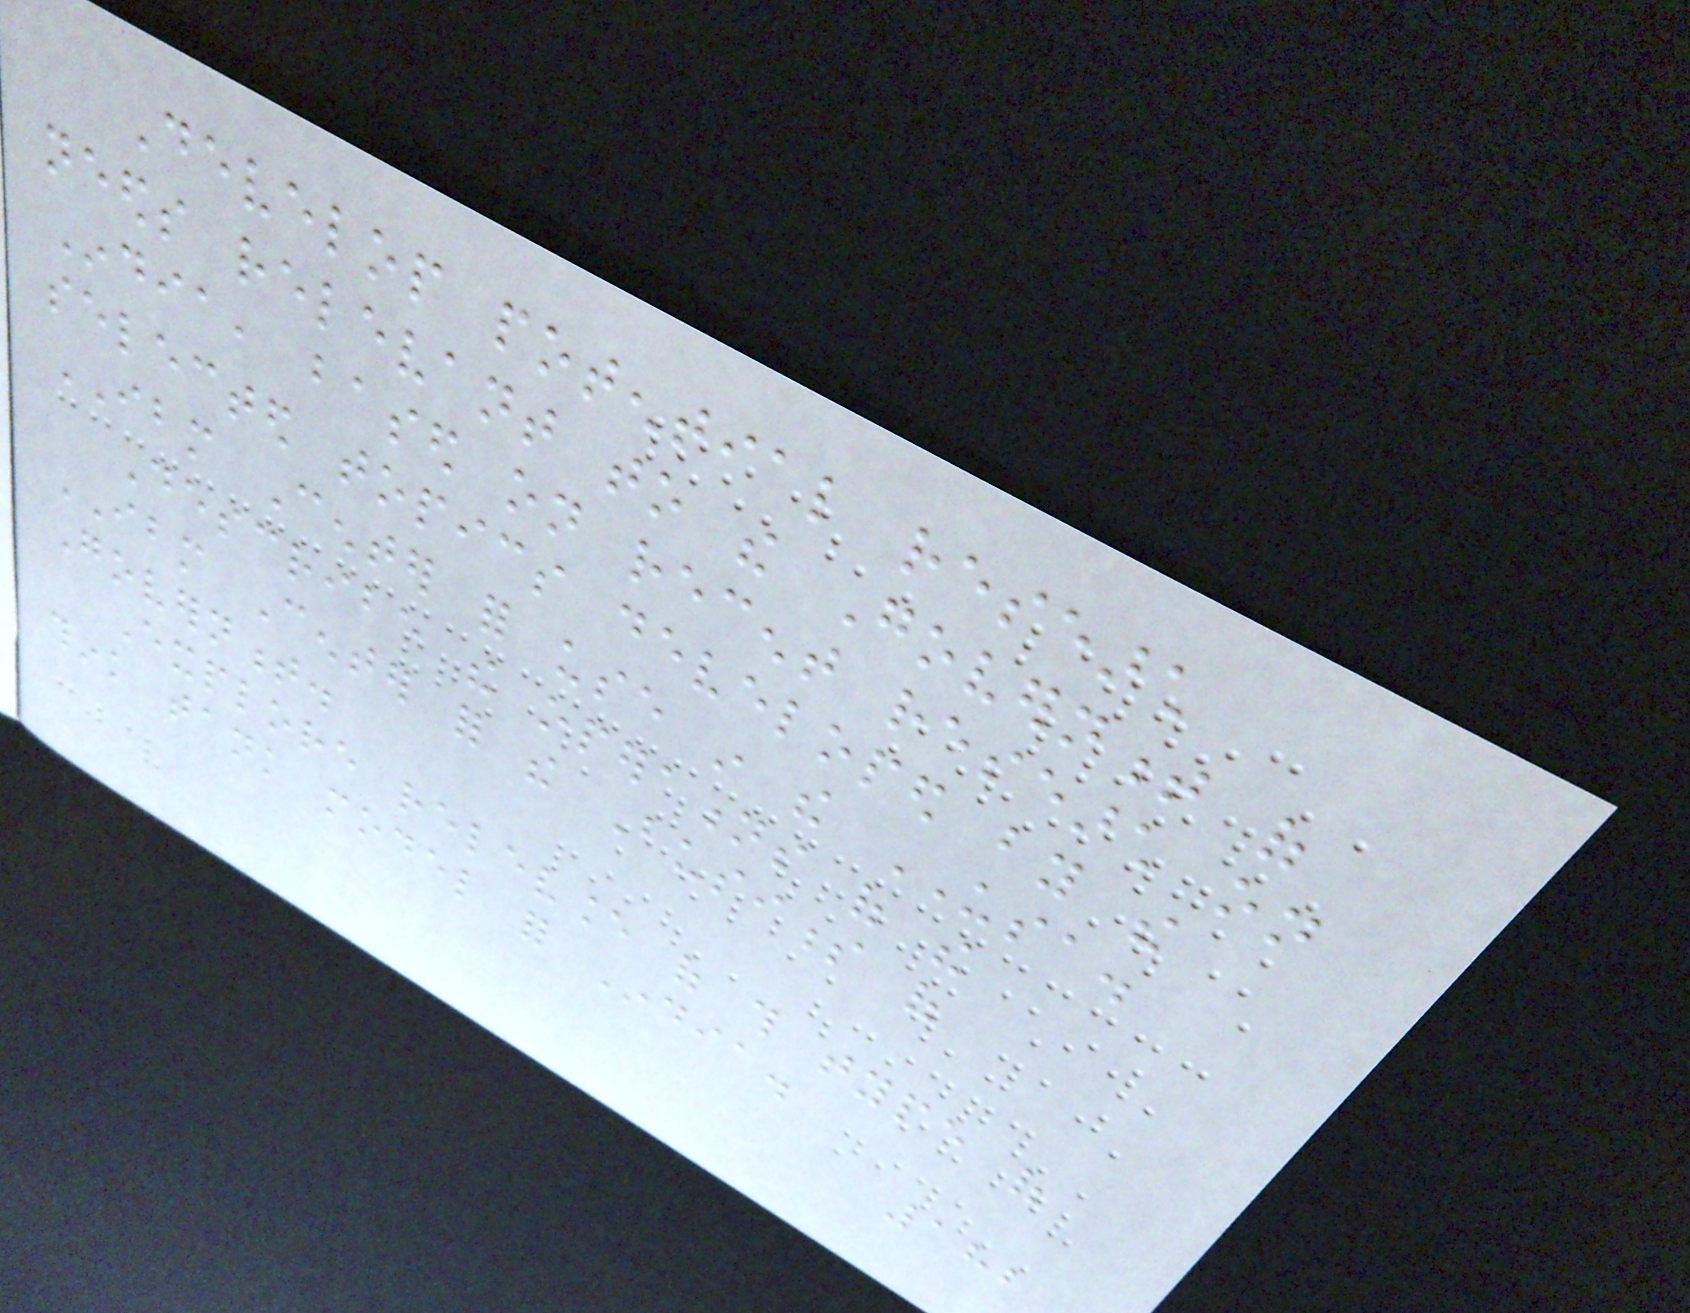Develop potential research
needs relevant to the Government of
India, based on recent research on
selected topics developed by the
IBM Center for use in the USA.
Describe the operations of the
IBM Center for the Business of
Government.
Explore relevance of this type of
think tank model for India.
182
